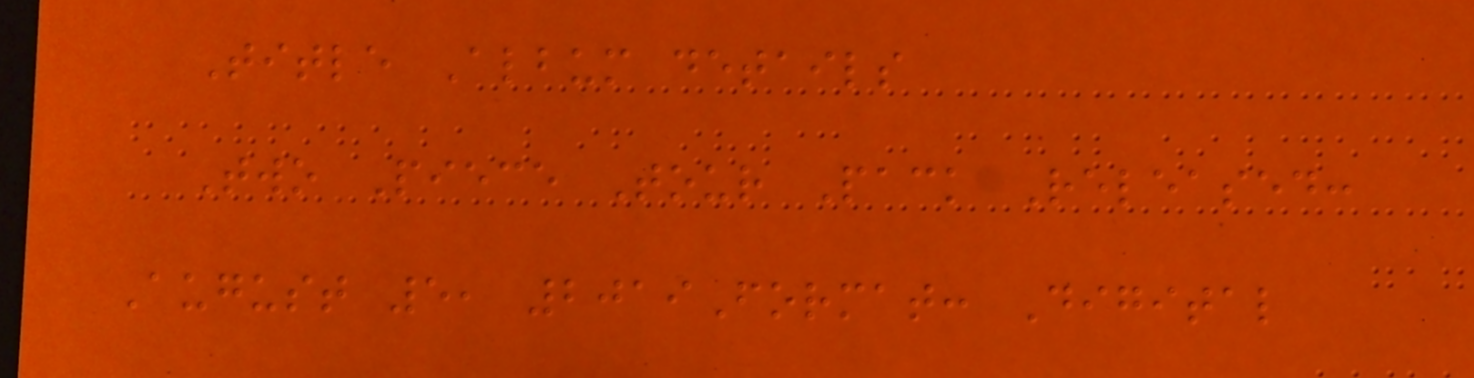Title Album details
Two Piece Tour Pack Released:
August 5, 2019Format: Digital
